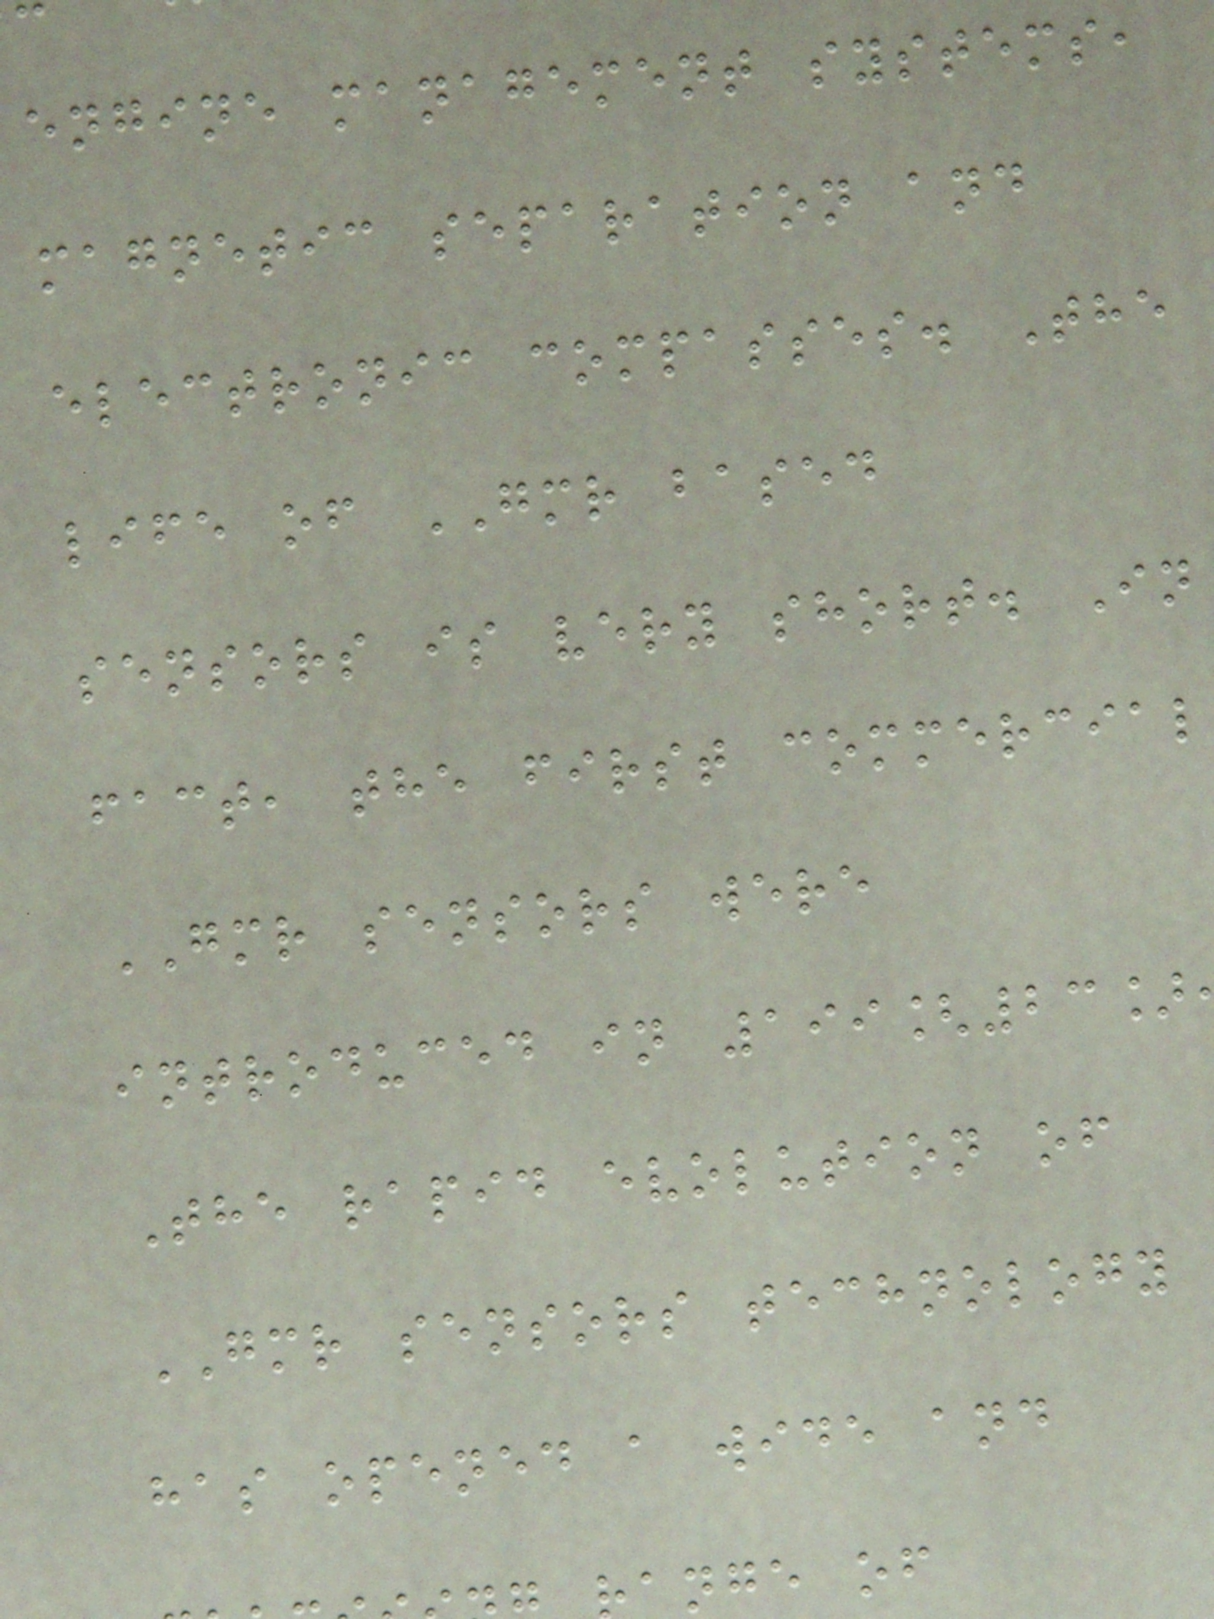engine management systems,
magnetic separation and
electronic compasses. The
life of GMR based
sensors is very short. In
fact, the first commercial
GMR sensors were
introduced in 199[23]
The rapid evolution of
GMR sensors technology
has opened a wide and
ange of
